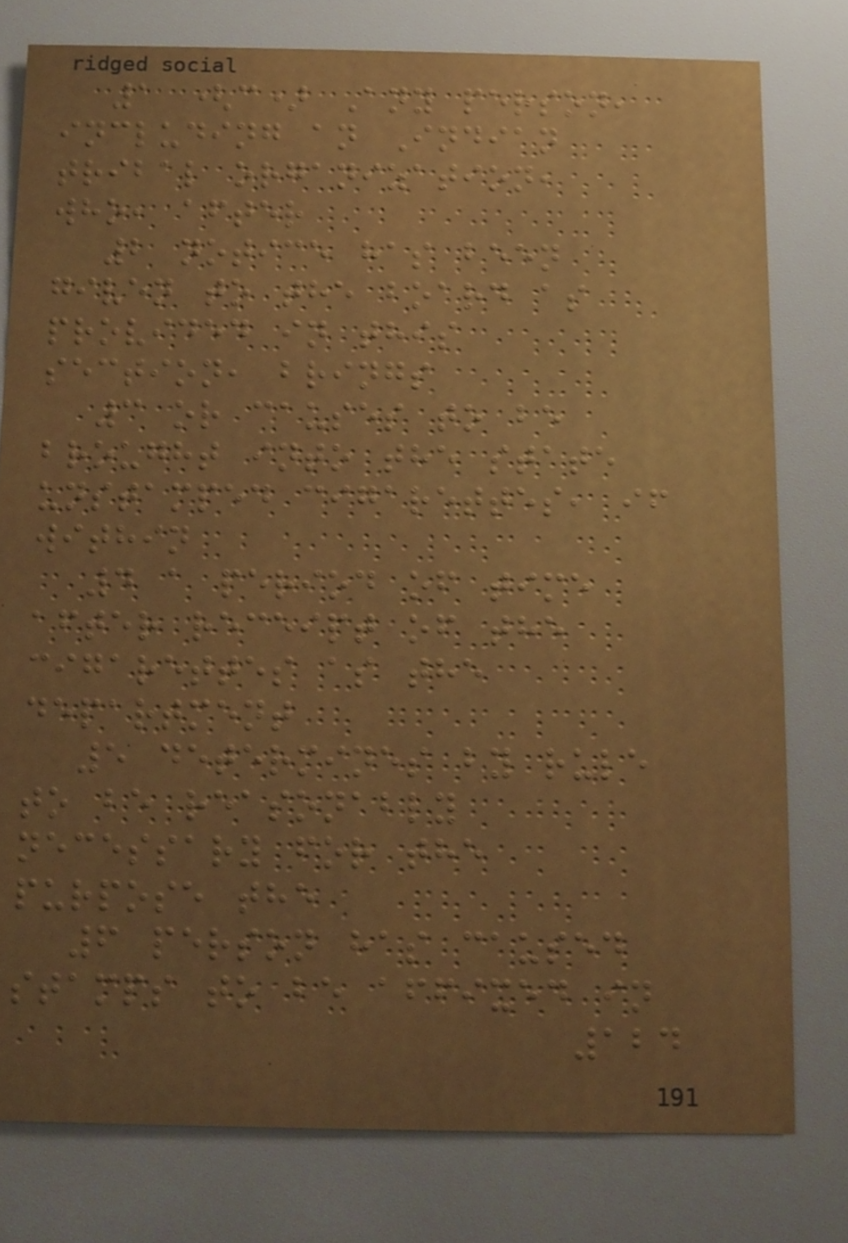1 (c) Any person,
including an Indian
tribal organization,
who, after
2 notice has been
given to the board as
provided in this
section, brings
3 or causes to be
brought into the state
unstamped cigarettes, if
within
4 a period of time
after receipt of the
cigarettes as the
department
5 determines by rule
to be reasonably
necessary for the
purpose the
6 person has caused
stamps to be affixed in
124
